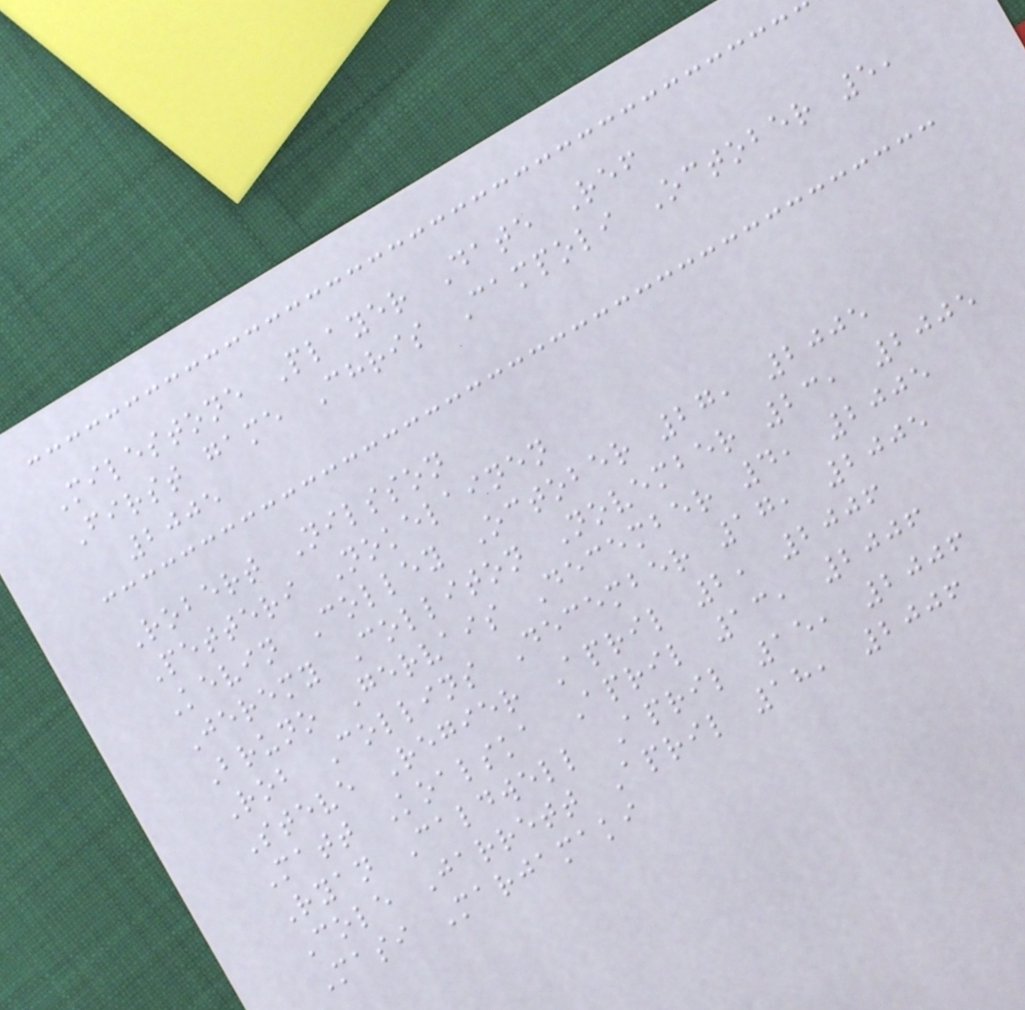Milestone Player Date Ref
First game Chris Campoli October 5,
2005
Robert Nilsson
Petteri Nokelainen
Kevin Colley October 27, 2005
Jeremy Colliton November 23, 2005
Bruno Gervais December 4, 2005
Rob Collins December 17, 2005
Steve Regier April 2, 2006
Matt Koalska April 13, 2006
Ryan Caldwell April 15, 2006
Cole Jarrett April 18, 2006
Masi Marjamaki
